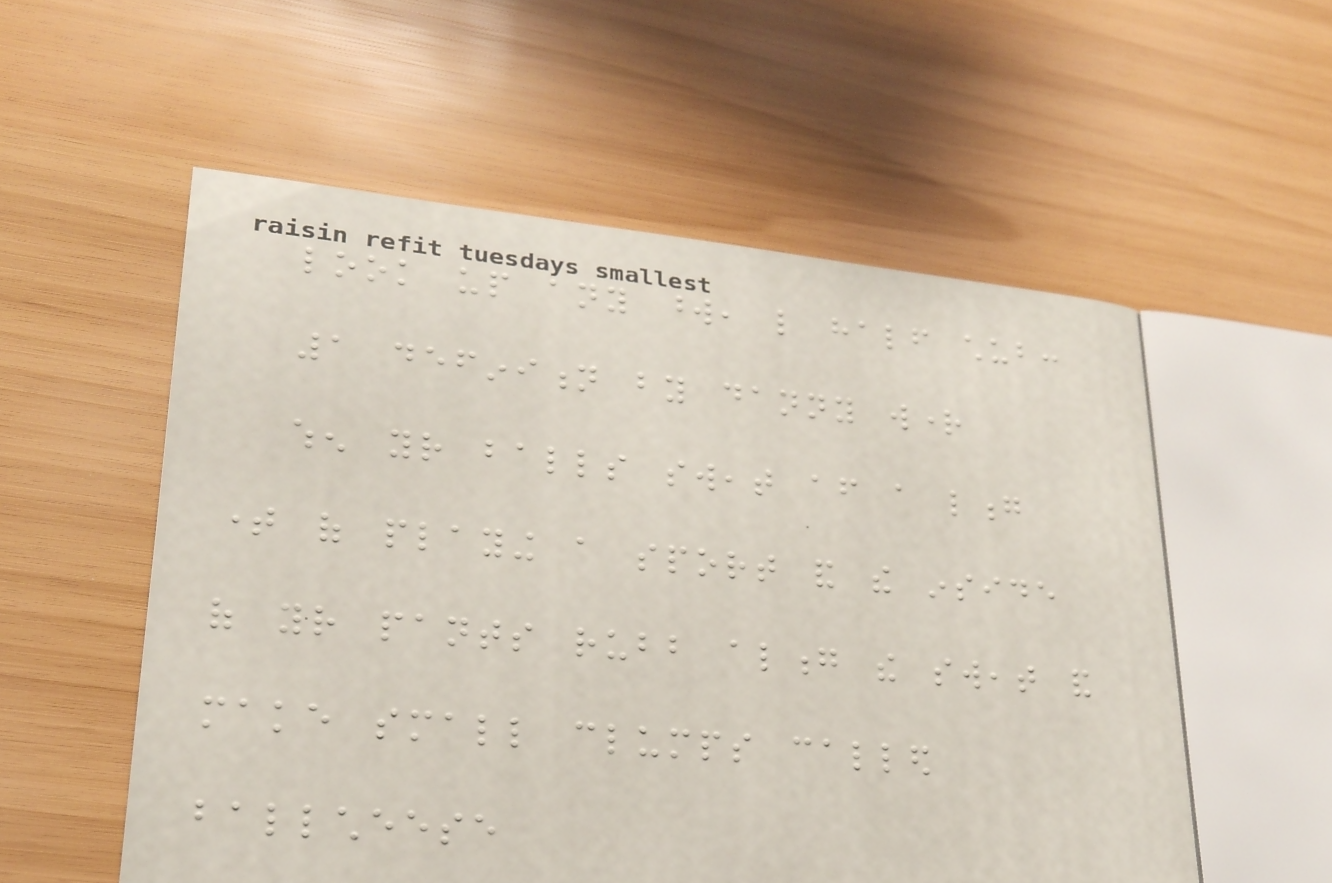look up any word, like half chub:
1 definition by danny wright
when your balls sweat after a long
time of playing a sport and the inside
of your pants rubb along the sweat and
make small clumps called
ballcheese
